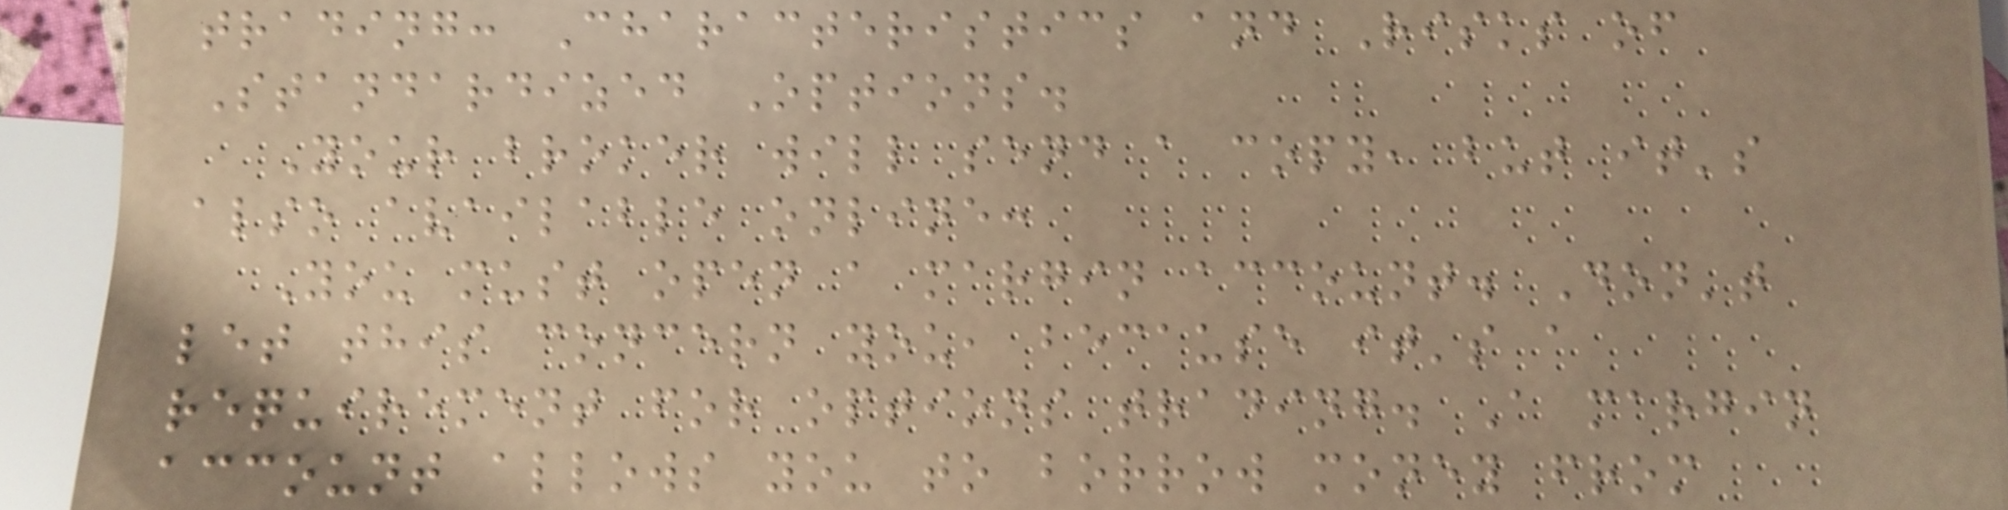trading: Characteristics and Risks of
Standardized Options.
Your broker will send a copy, but it's
also available online:
You must open a margin account. Don't
let this concern you, because it's a
requirement for options trading. A margin
account allows you to borrow money from
